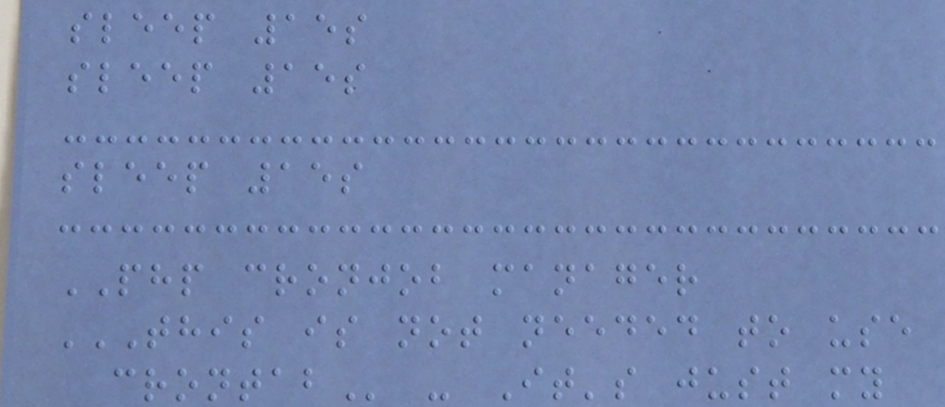sleep 15s
sleep 15s
sleep 15s
PHP cronjob manager
THIS IS NOT NEEDED TO USE
CRONTAB - It's just my
